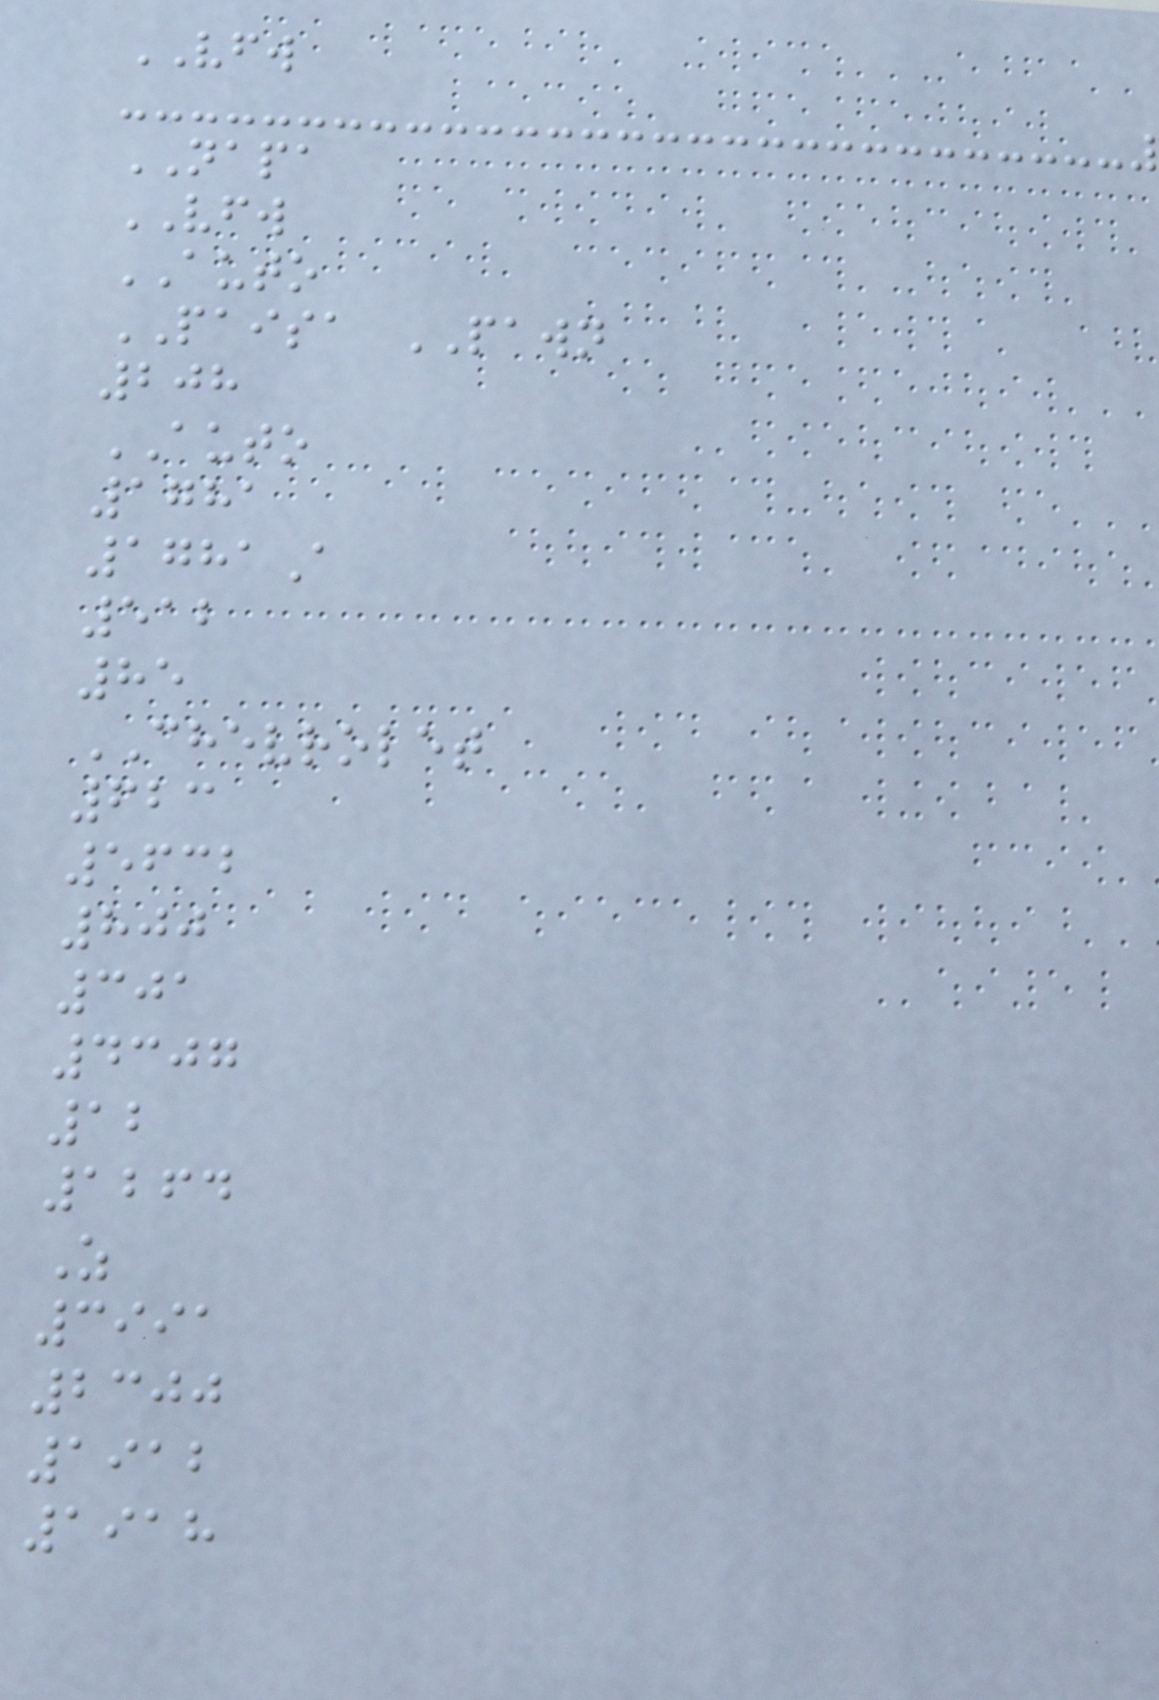VFW
NAPA
VFW
AUTO
PAISA PAWN
208
AUTO
1781
1781A
512
85
CHEVROLET
623
5632
800
301
4307
12
1264
Z
3991
2300
1912
1918
